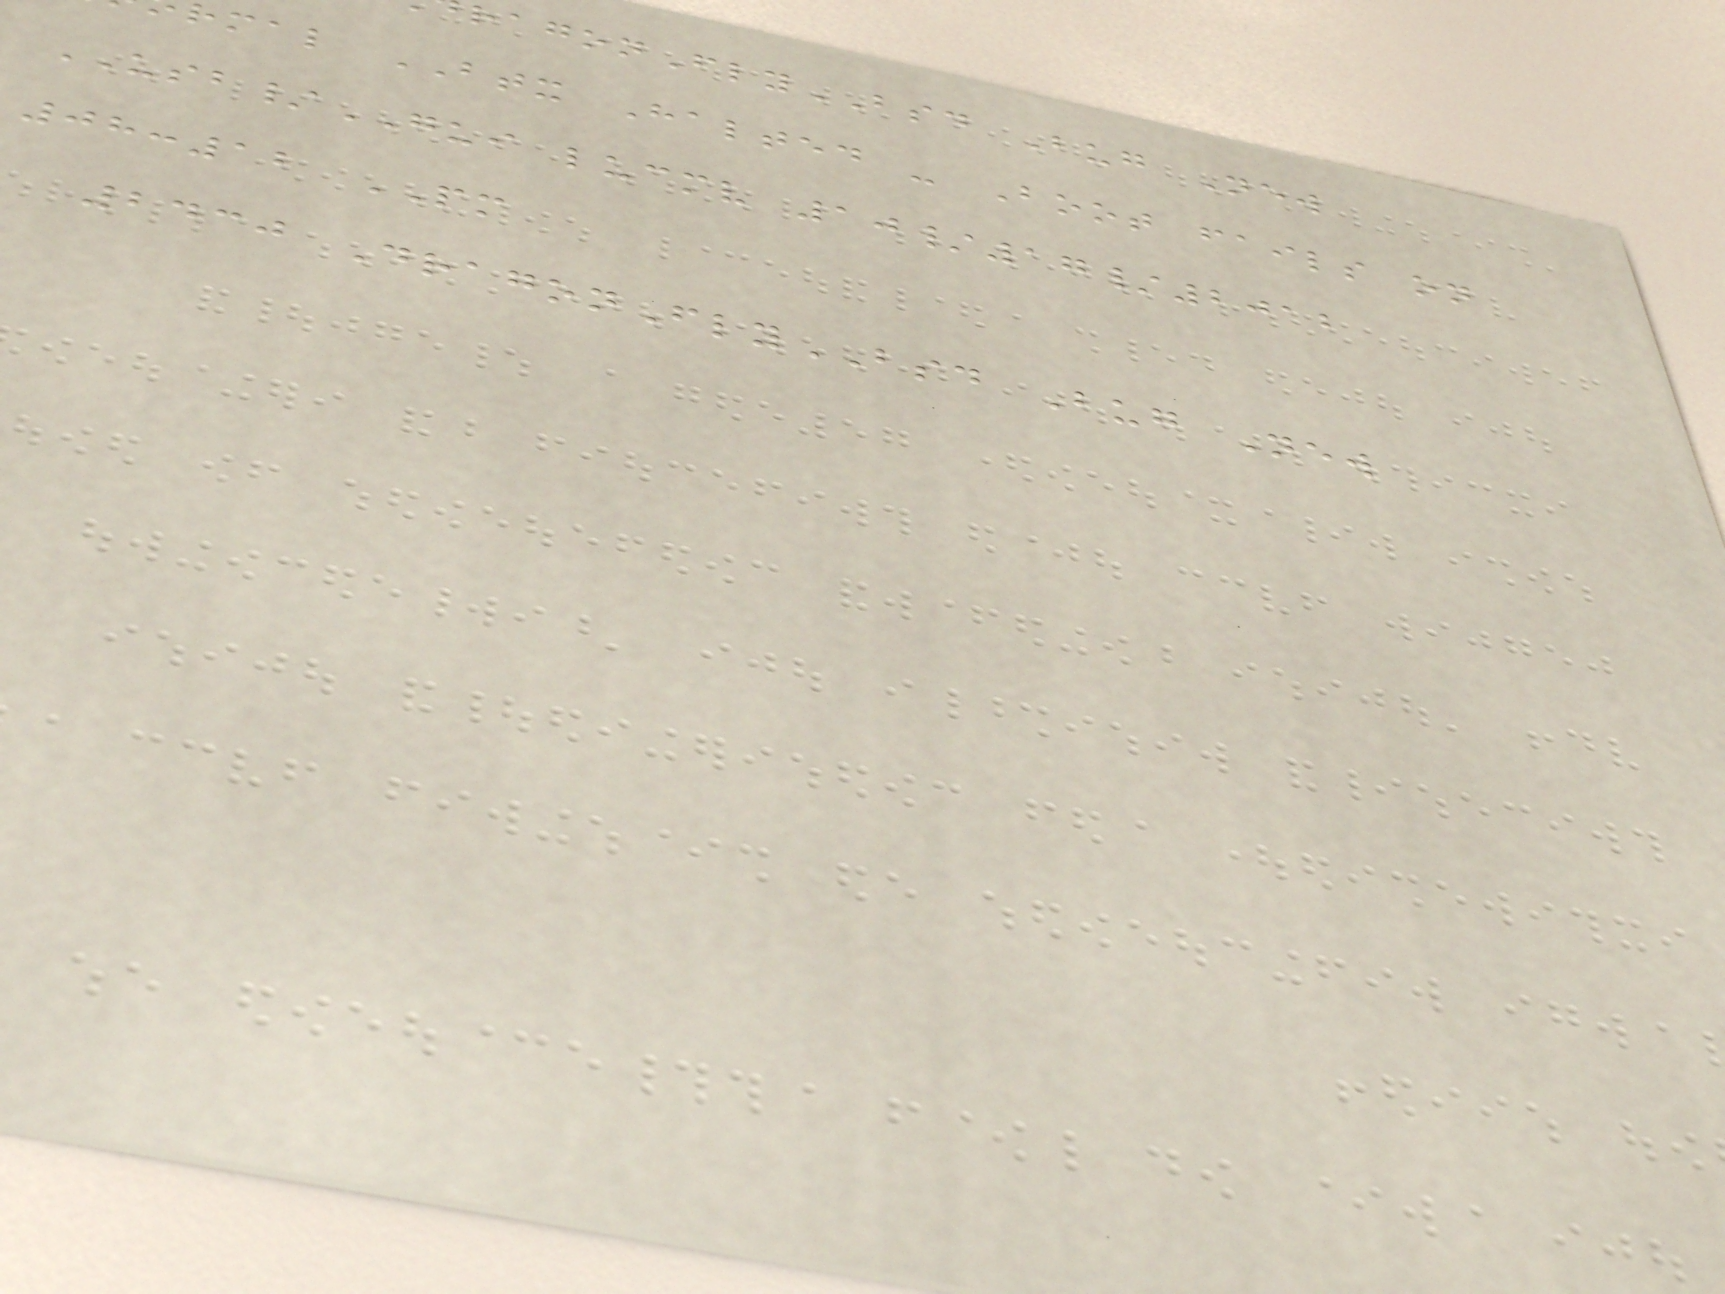ragonFlyBSD Bug New
rmal BTX Halted - Boot fails on
USB/GUI lucmv 10/17/2012
08:12 PM
2430 DragonFlyBSD Bug New
